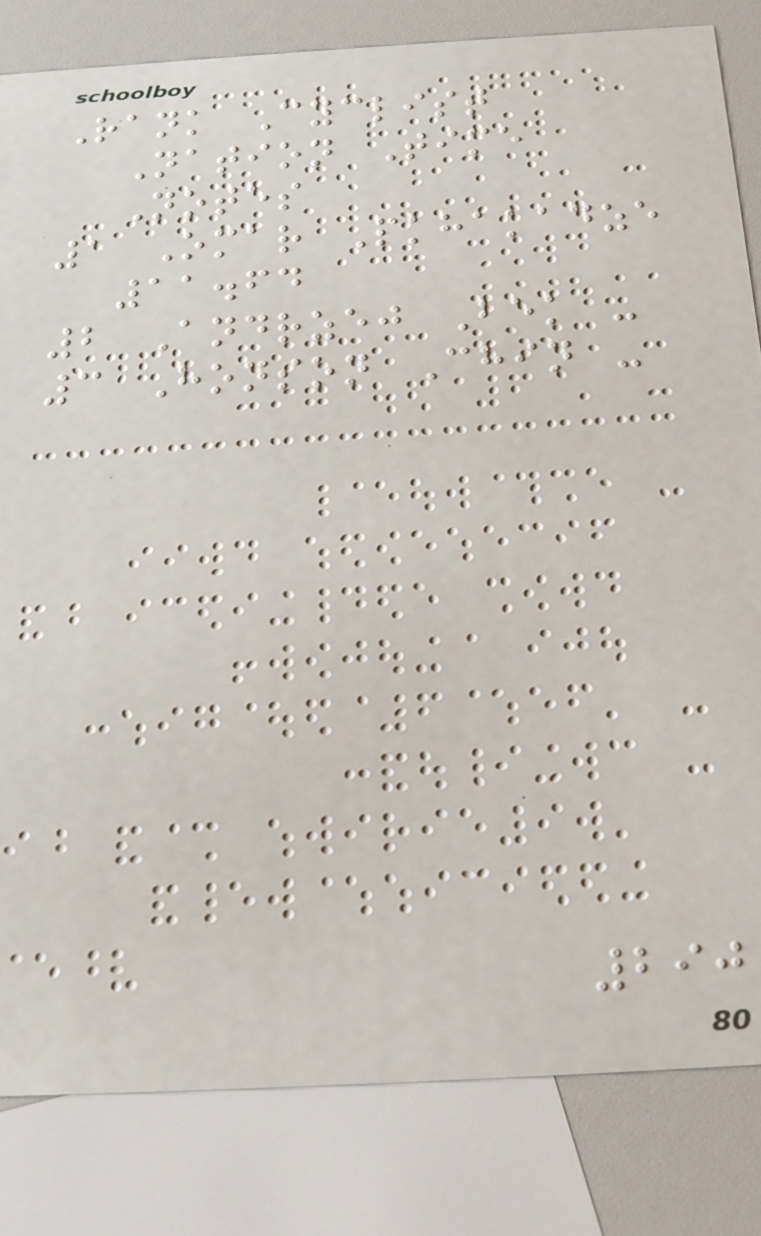Rank Cyclist
Nation Time
Notes
1 Omar Pkhakadze
11.64
2 Andrzej Bek -
3 Honson Chin -
290
